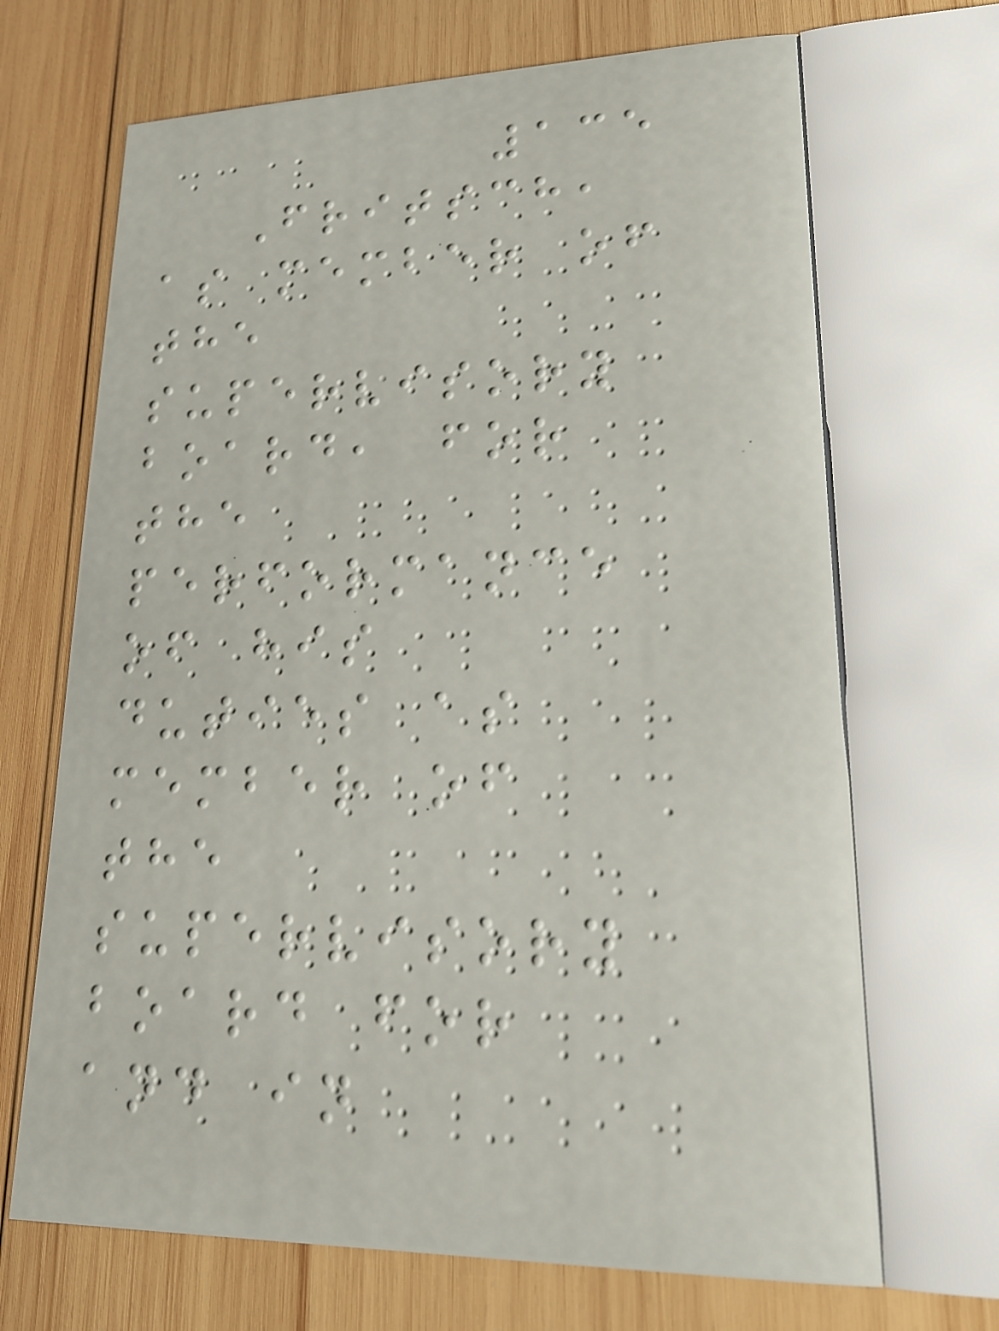135
Fritsch,
as member of
the
supervisory
board, for
the
performance
of his
duties as
member of
the
supervisory
board for
and in
